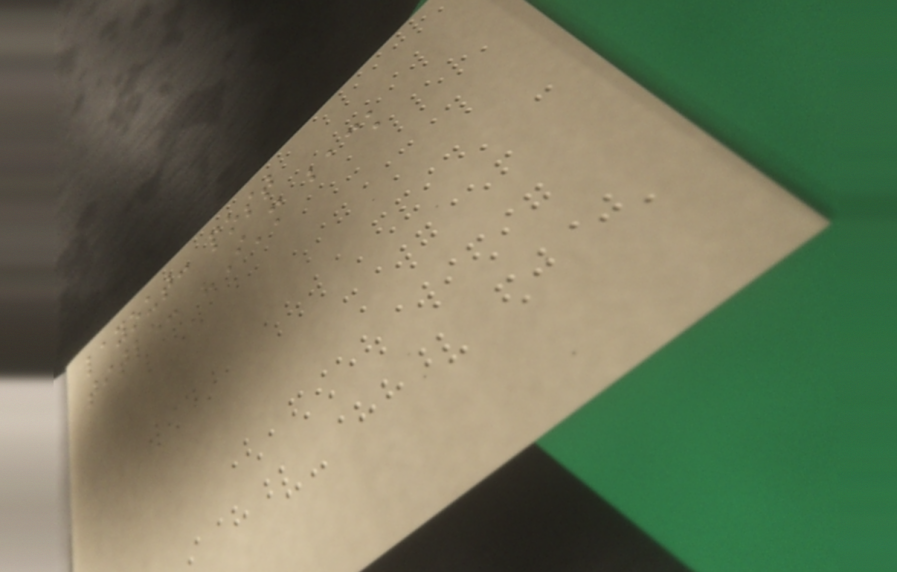layout: post
title: "I'm back
